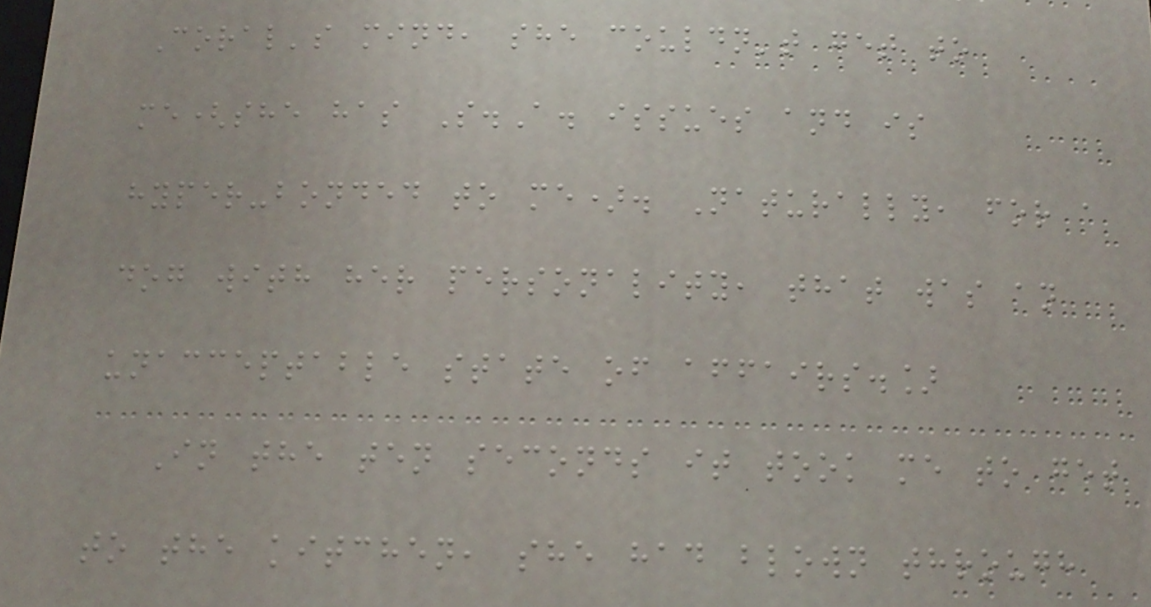Coral's mind, she couldn't get to
me(she has S.A. issues and is
hyper-bonded to me). Naturally, for a
dog with her personality, that was an
unacceptable state of affairs.]
In the ten seconds it took me to get
to the kitchen, she had blown through
